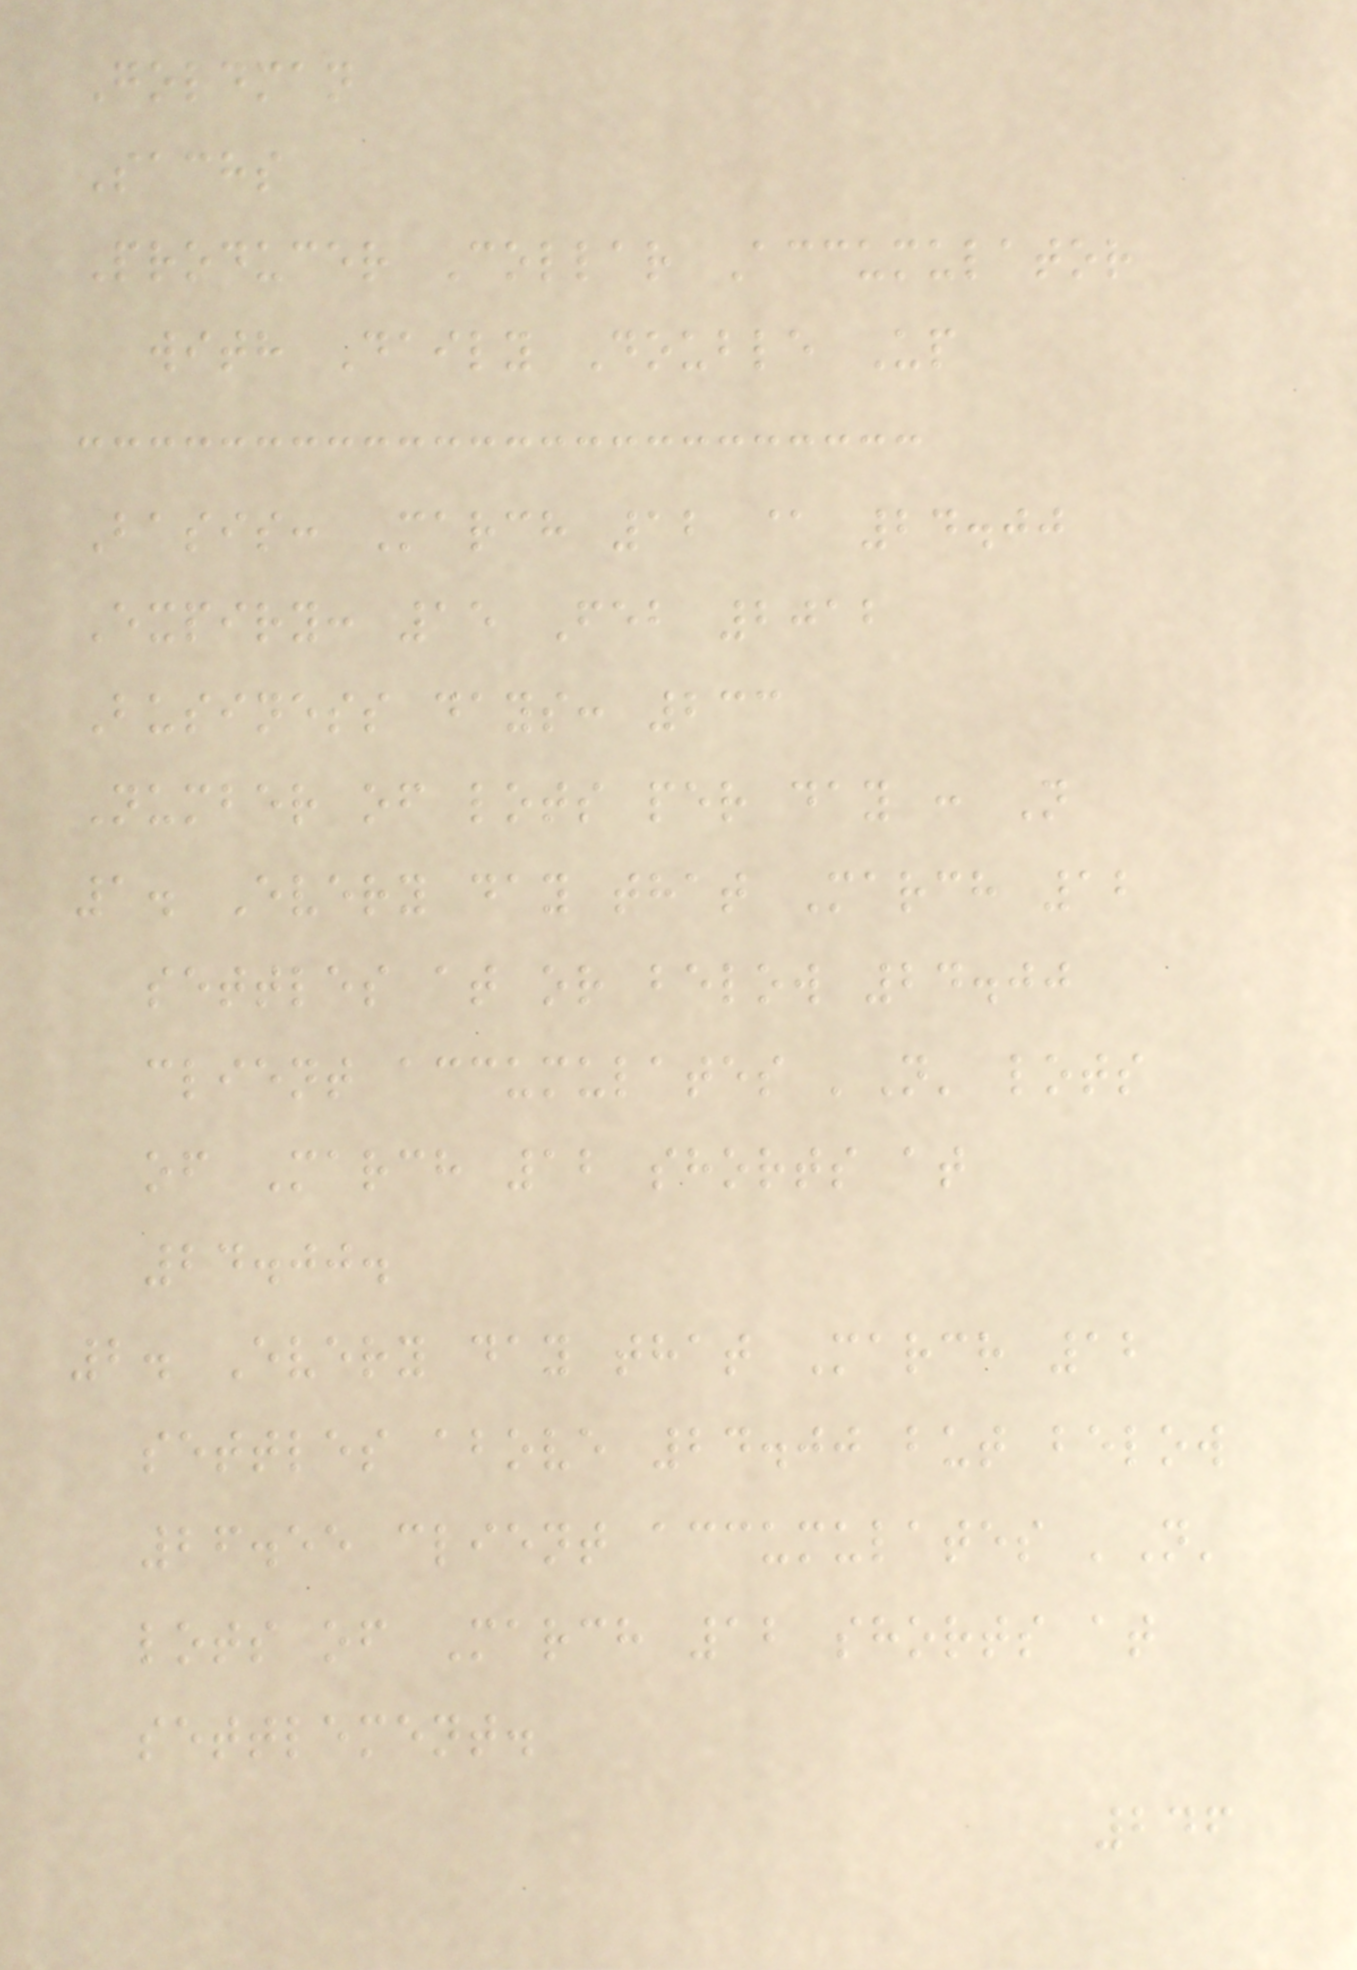Goldman
Sachs
Producer Collar Accumulator
with Daily Double Up
Basis: March 12 @ 24.00
Expiry: 15 Feb 2012
Business days: 233
Number of lots per day : N
1. Every day that March 12
settles at or below 24.00
client accumulates 'N' lots
of March 12 shorts at
24.00.
2. Every day that March 12
settles above 24.00 but below
26.55 client accumulates 'N'
lots of March 12 shorts at
settlement.
246
